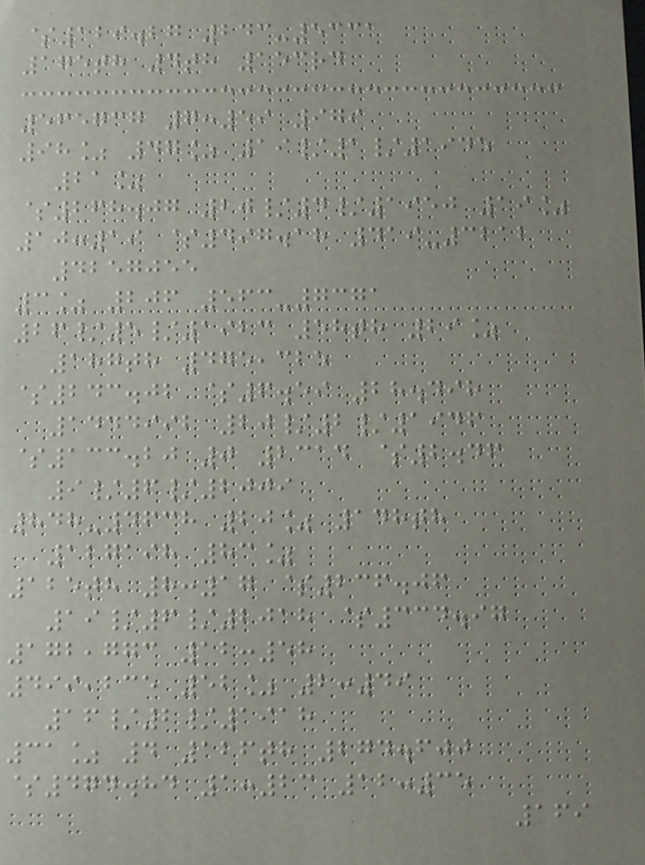$129.27 243-5331
175th 4th 153rd
565737 7:59 979
98% 47% 19/1/1945
21%
$268.07 20/4/1950 19%
10:19 $497.18 419-3212
4257055
3% 206 563-7371
26/5/1923 58th 29%
187th 475,325
$243.02 $6.59 28.498
1444992 20/2/1946
$133.20 0 2314 $2.46
9/6/2009
848-4638 20% 148th
127198 83%
125th 8:17 $236.06
19/6/2018 $334.97
172,773 12:58
499,235 52% 2:49
16/2/1918
31% 4 126th 274.600
$474.84 1:23 12:35
169
